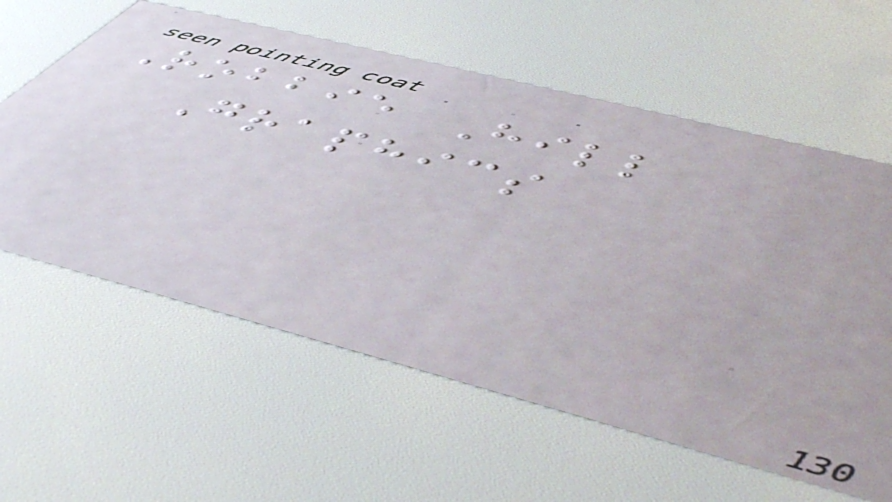Robbie Hill
Graphics
